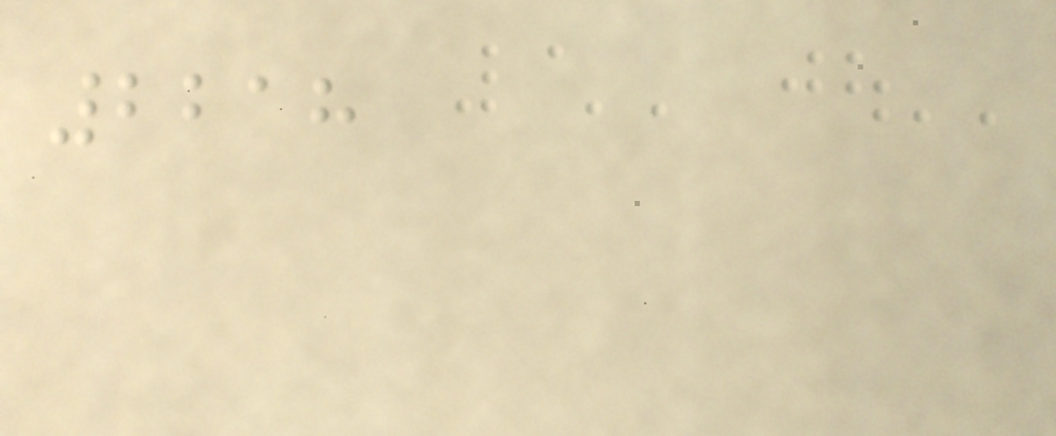2218
